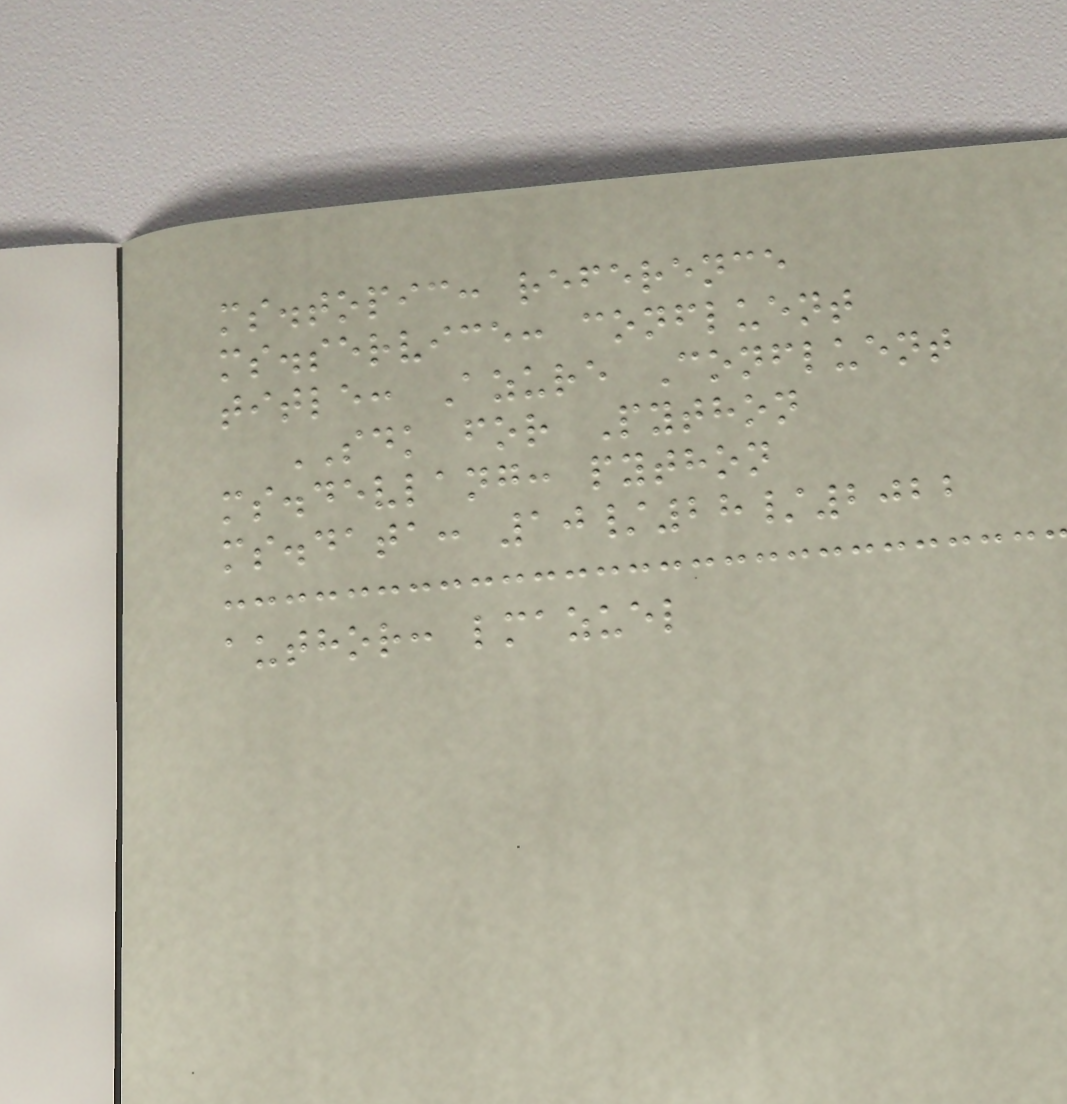ms.topic: reference
ms.service: confluent
title: Azure Confluent
SDK for Python
ms.devlang: python
ms.data: 10/28/2022
author: lmazuel
